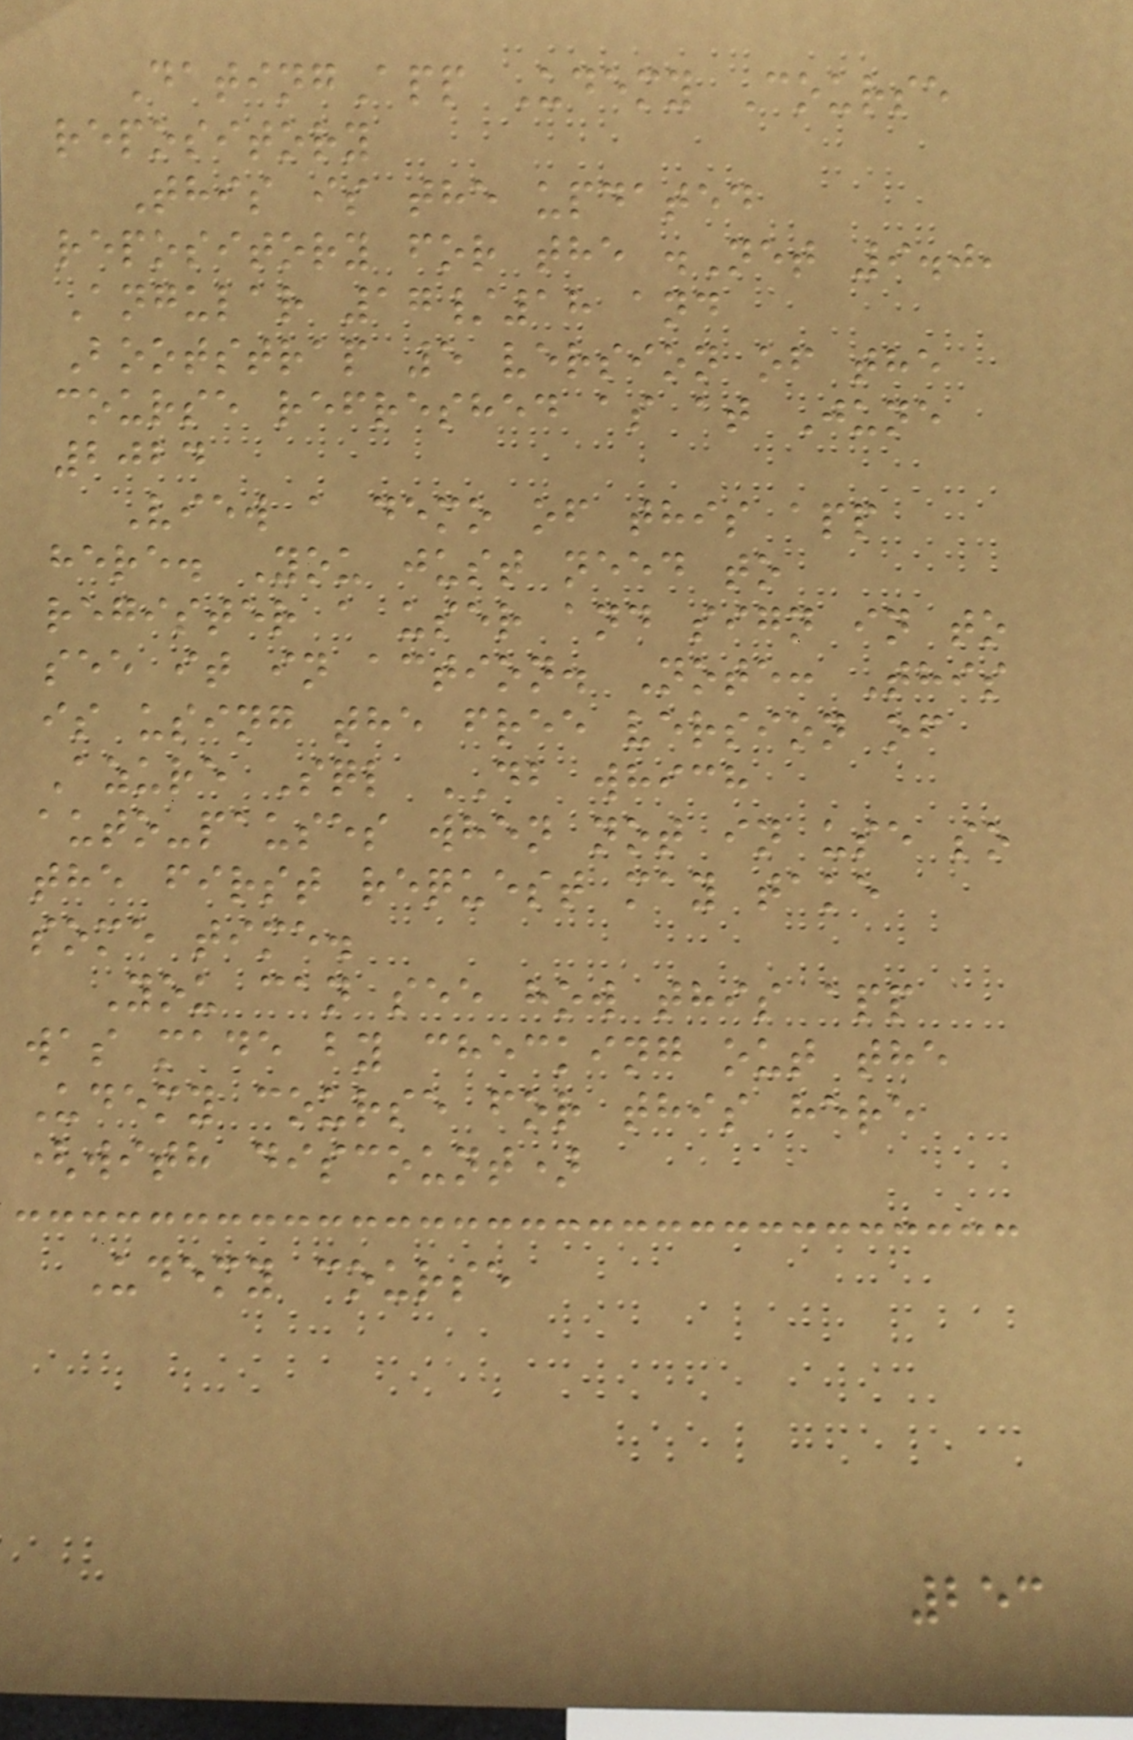DatingApp Udemy Course
repository
This is the updated
repository for the .Net 9.0,
Angular 17/18 and
Bootstrap 5 version of the
course refreshed as at June
2024
View a demo of this app
here. You just need to
register a user and sign in to
see it in action. Note: This
is using the free version of
Azure Sql DB which
auto-pauses when not in use so
the first request may take
some time.
You can see how this app
was made by checking out the
Udemy course for this here
(with discount)
Udemy course
253
